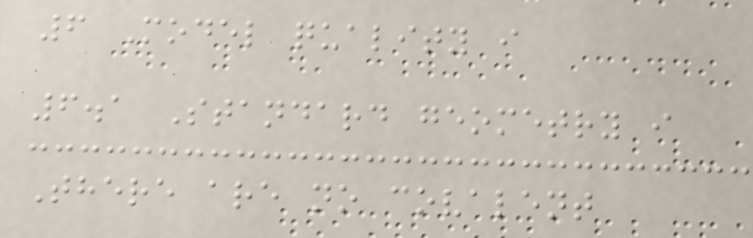6 Model quality i
6.1 Standard geometry i
There are no covalent
